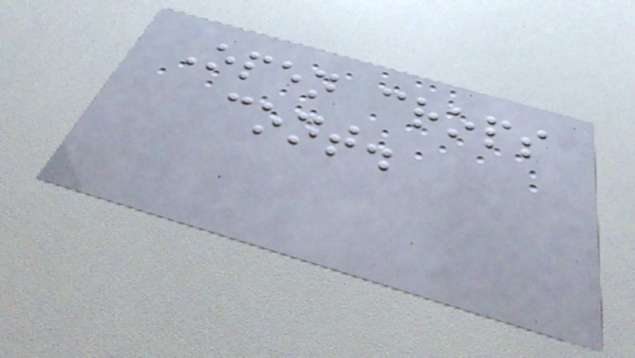Open crops
cont.
